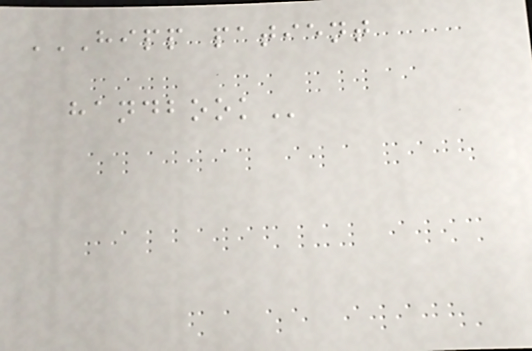HIPP PATIENT
HANDBOOK
